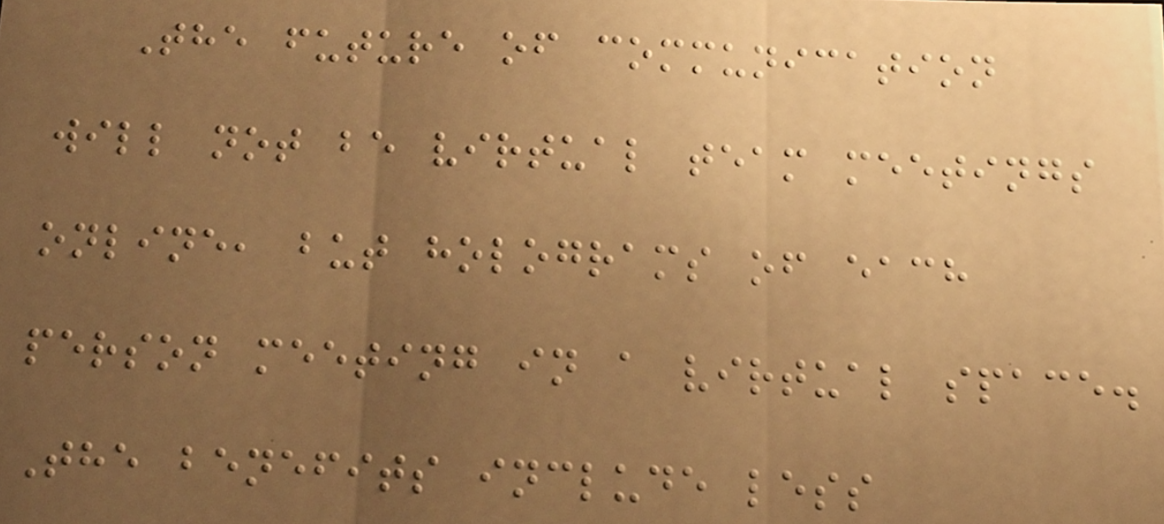The future of communication
will not be virtual team meetings
online, but holograms of each
person meeting in a virtual space.
The benefits include less
